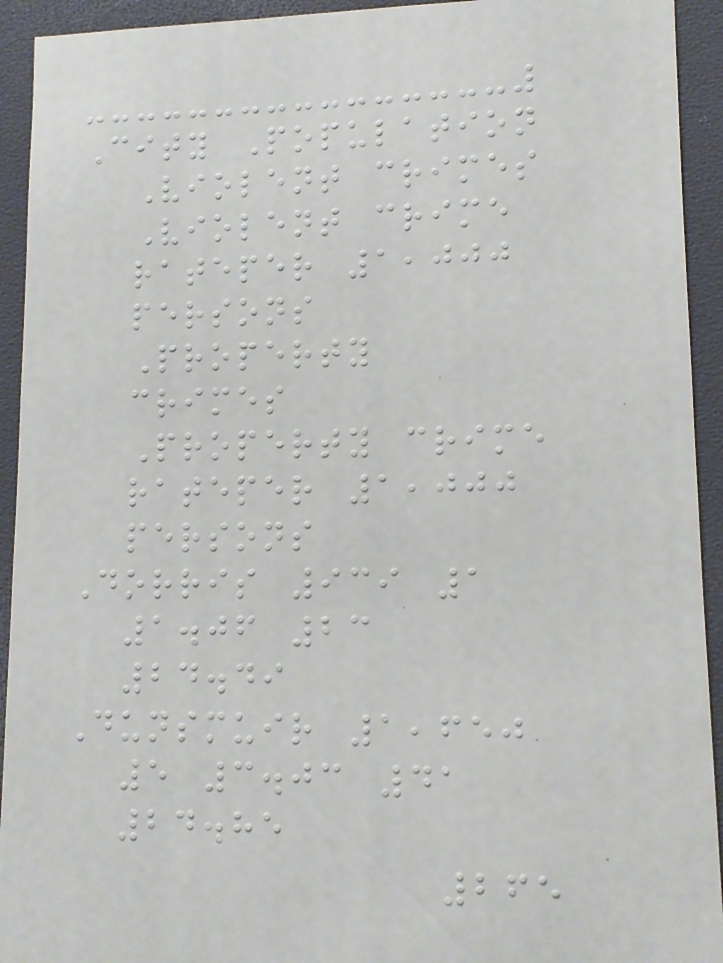City Population
Violent crimes
Violent crime
rateper 1,000
persons
Property
crimes
Property crime
rateper 1,000
persons
Dorris 939 1
1.06 23
24.49
Dunsmuir 1,650
5 3.03 41
24.85
265
